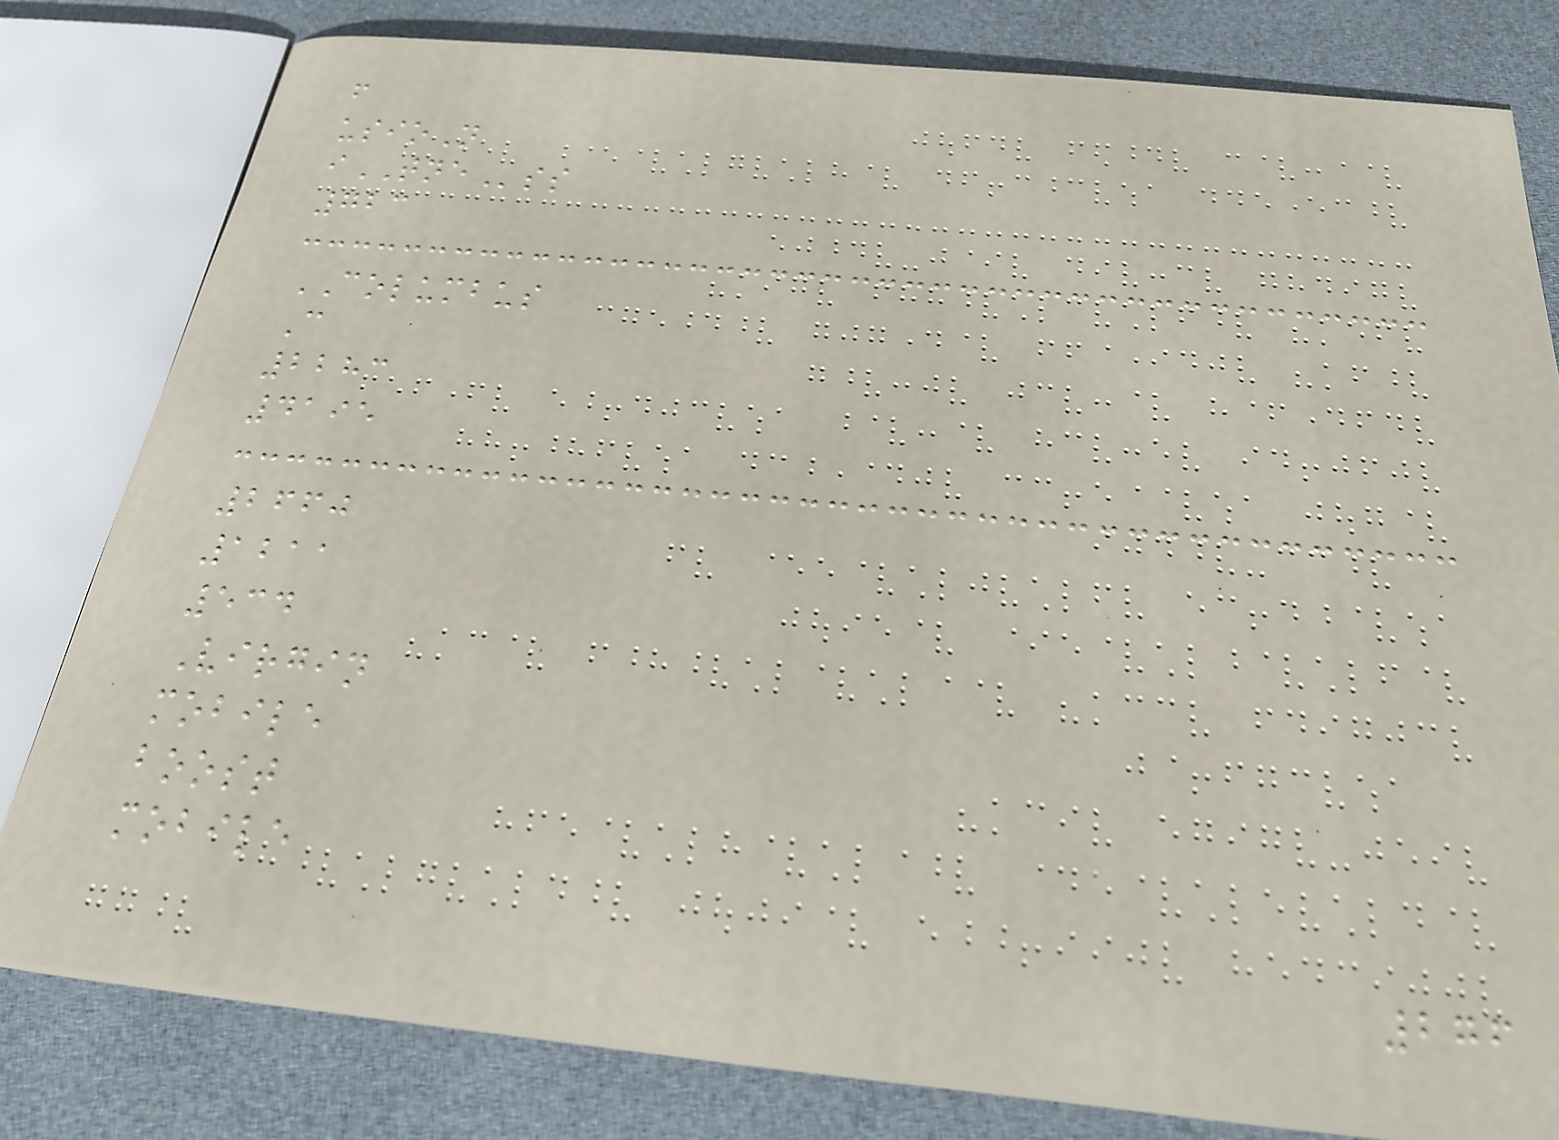f
usioN
iTNEss
723
COLUMBUS
C
2283
4195
2660
1211
534
Virgin
mobile
boost
mobile
276
